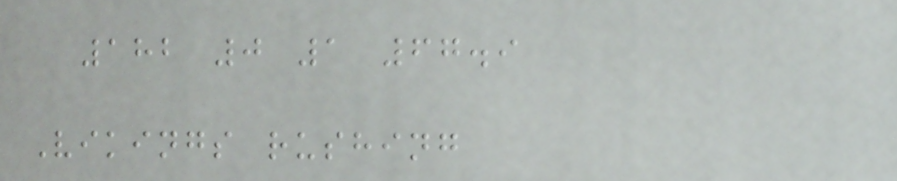182 0 1 67.9
Vikings rushing
